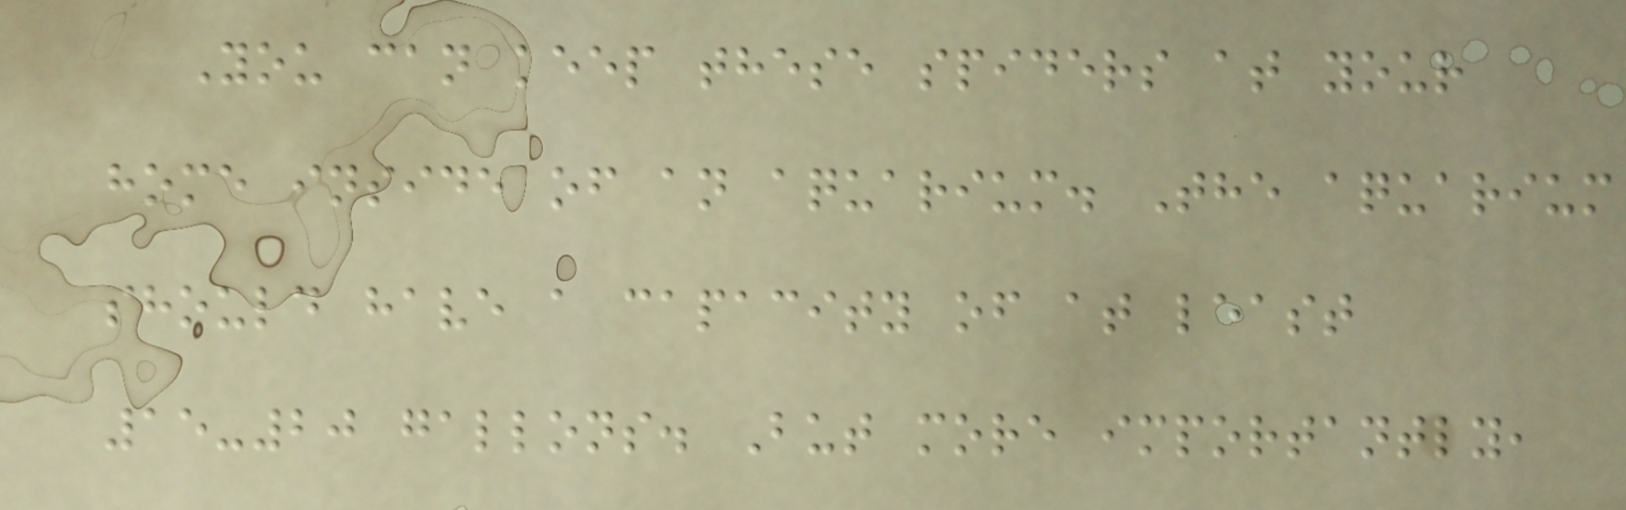You can keep these spiders at your
home inside of an aquarium. The aquarium
should have a capacity of at least
15-20 gallons. But more importantly,
